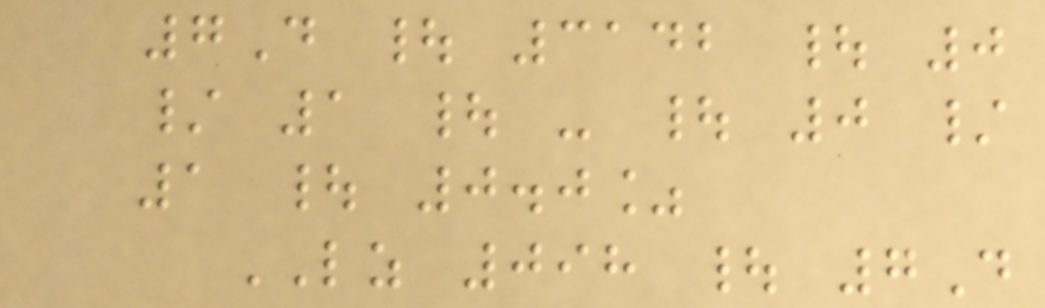7D | 3142 | 0
/ 1 | - | 0 /
1 | 0.0%
LZ 098 | 7D
